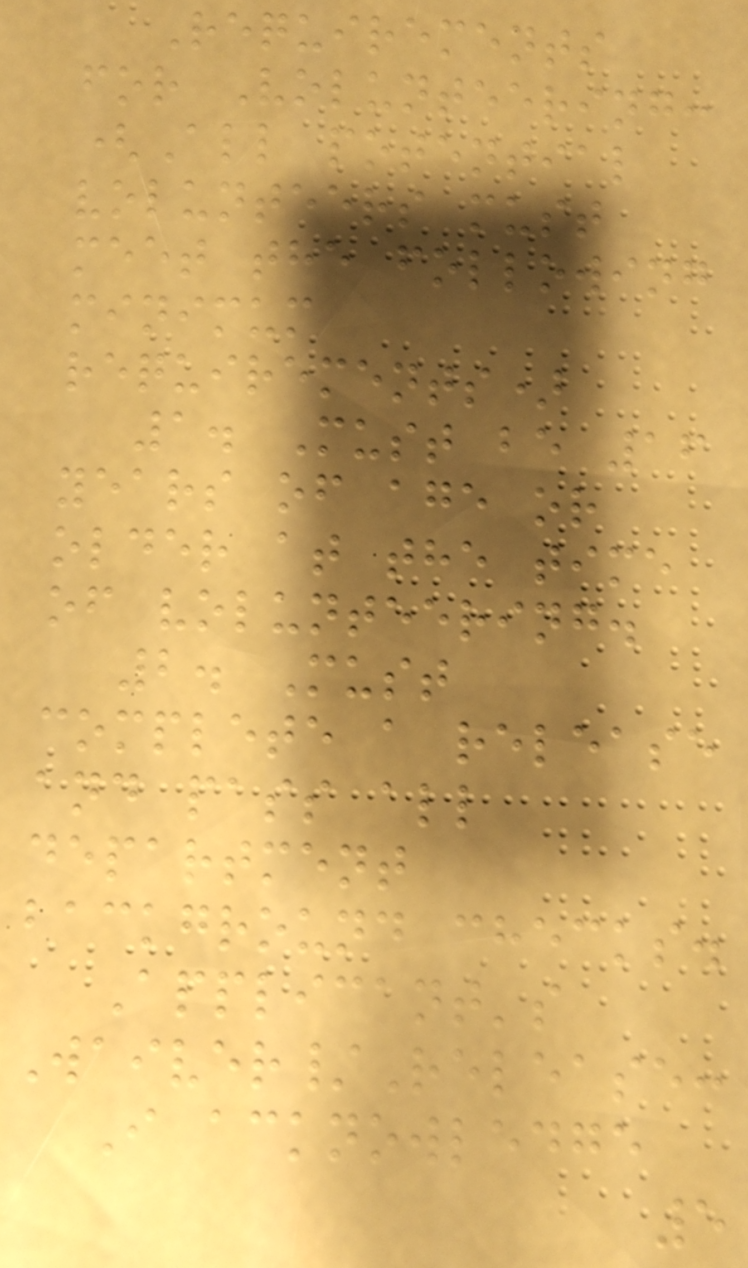Requirements
for Volunteering:
(All potential
volunteers must
meet the following
minimum
requirements)
1. Must be 16
years of age or
older at the time
of volunteering.
2. Must
complete a release
and pass all
department
background checks.
Applicant's
Waiver/Release:
I acknowledge
5
